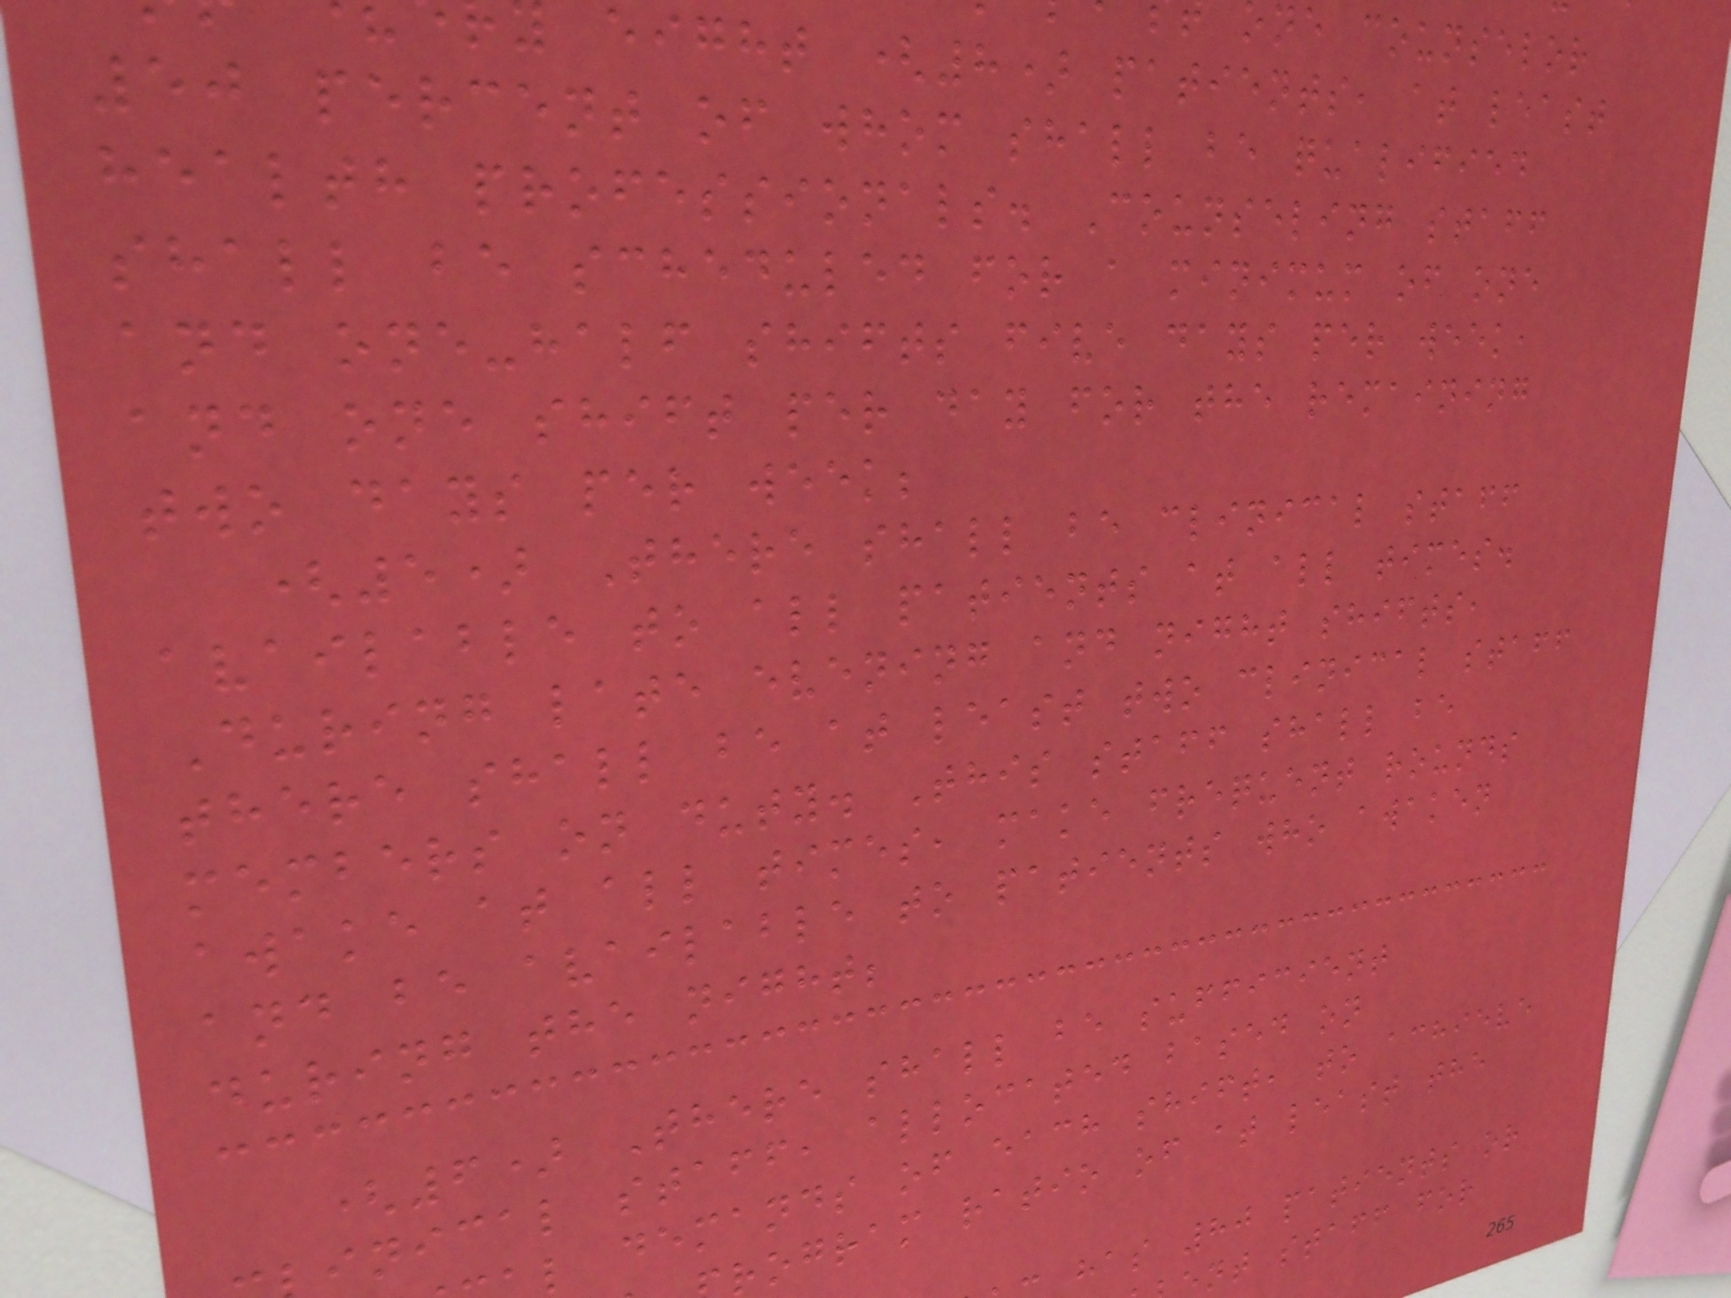one counselor
eight (8) patients, at least
50 percent of whom shall be qualified
health professionals. Counseling staff
shall be scheduled for a minimum of one
and one-half shifts five days per week,
and one shift per day for the remaining
two days per week;
(5) There shall be clinical staff
available to all patients at all times.
During late evening and night shifts,
there shall be at least two clinical staff
members on duty. This staff shall be
awake at all times, make frequent rounds
and be available to patients who awaken
during the night;
(6) There shall be sufficient
inical staff, allocated based on
l demands of each shift, to achieve
rogram ratio of at least the
has 80 patients or
nt staff for
